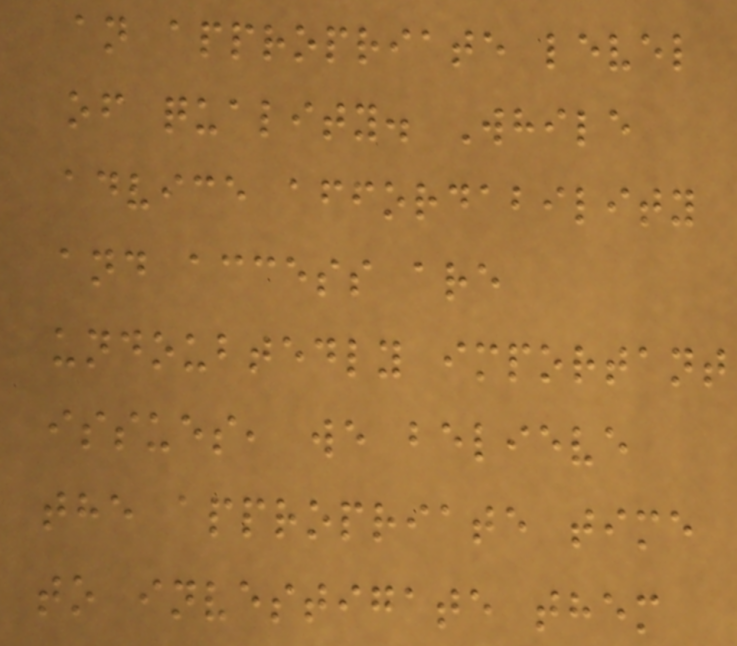an appropriate level
of quality. While
advice affordability
and access are
undoubtedly important
issues, we believe
the appropriate time
to investigate them
